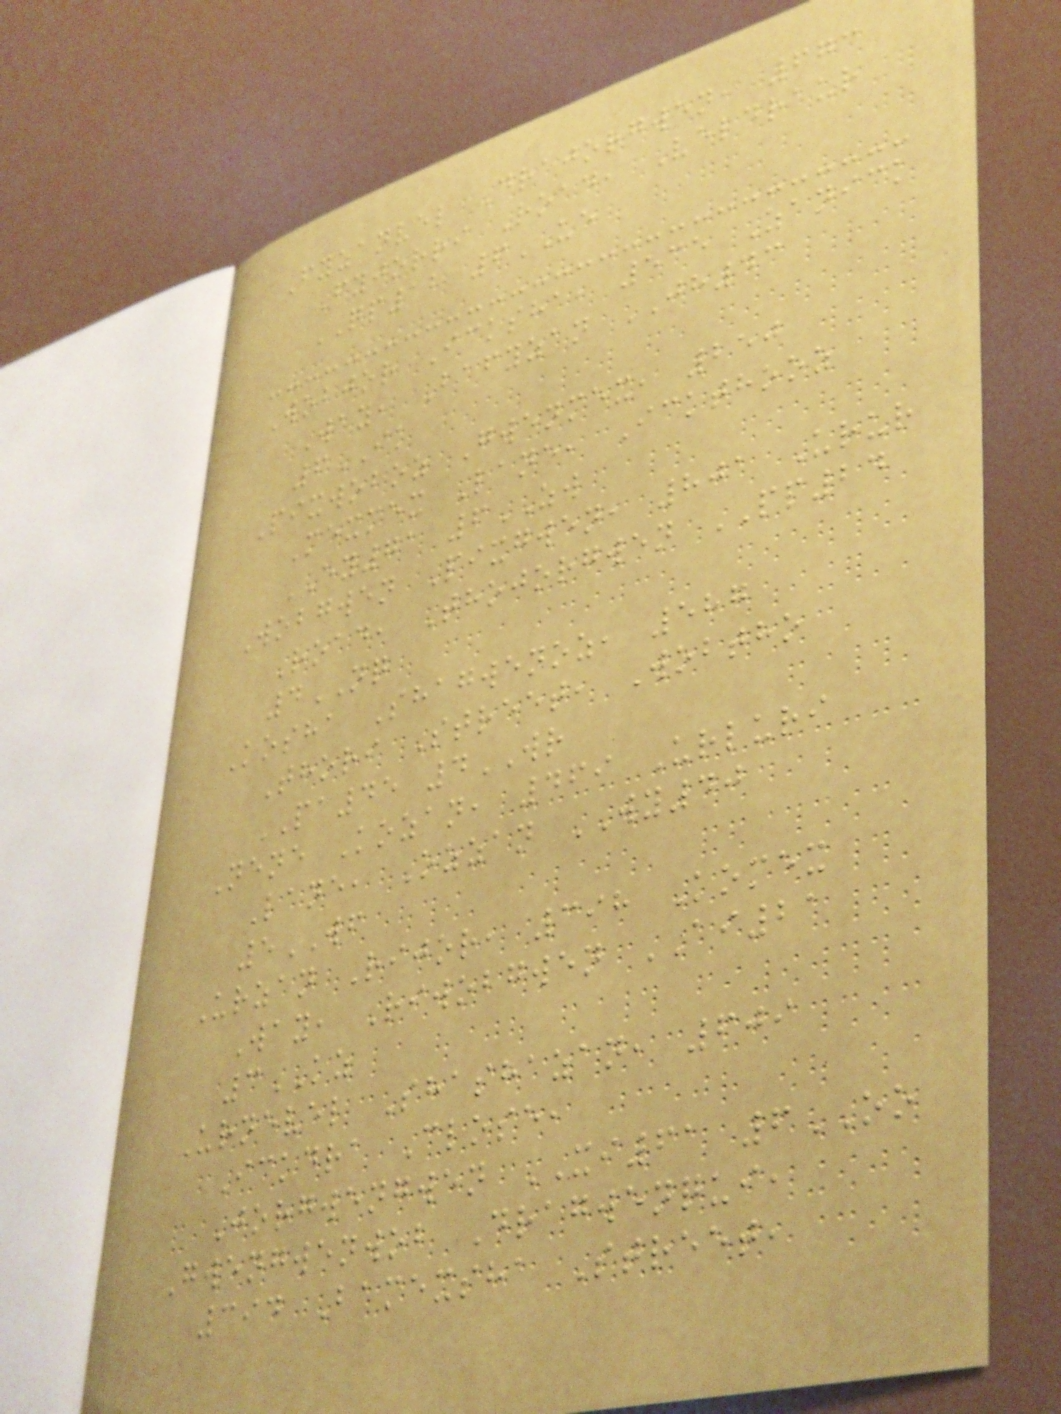Fyzanvel Drajorgwen, 673
Fyjorri Road, Veldraur
QP12 6UE
Wobjor Icksha, 535 Zanick
Way, Bafyzan JH43
6IK
Pixwoboz Gwenmex, 250
Mexmex Lane, Ickthooz
EY71 6ZW
Wobgwen Pixgwen, 801 Urur
Road, Thojorgwen PP24
4NQ
Kosha Shagwenoz, 587
Thori Street, Wobtho
PA45 4WR
Nene Kozan, 469 Urluri
Lane, Ozzan WY40
5WF
Urzan Rijor, 398 Komex
Way, Riwobgwen AI21
3KZ
Urnevel Shashazan, 609
Ickdra Close,
Jorgwengwen XI61 6OO
Gwengwenwob Dragwenqui,
394 Bamexsha Street,
